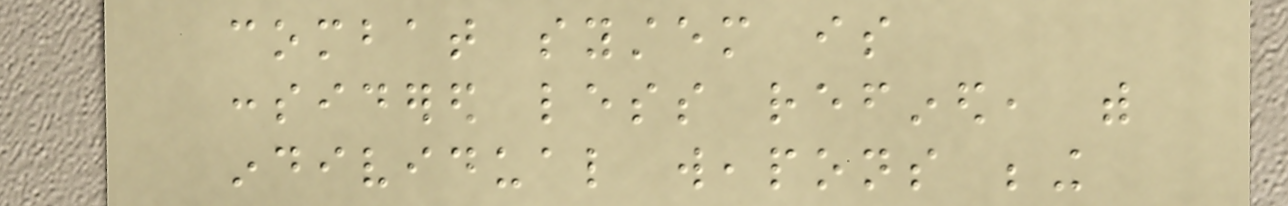combat system is
considered less refined, with
individual weapons being
